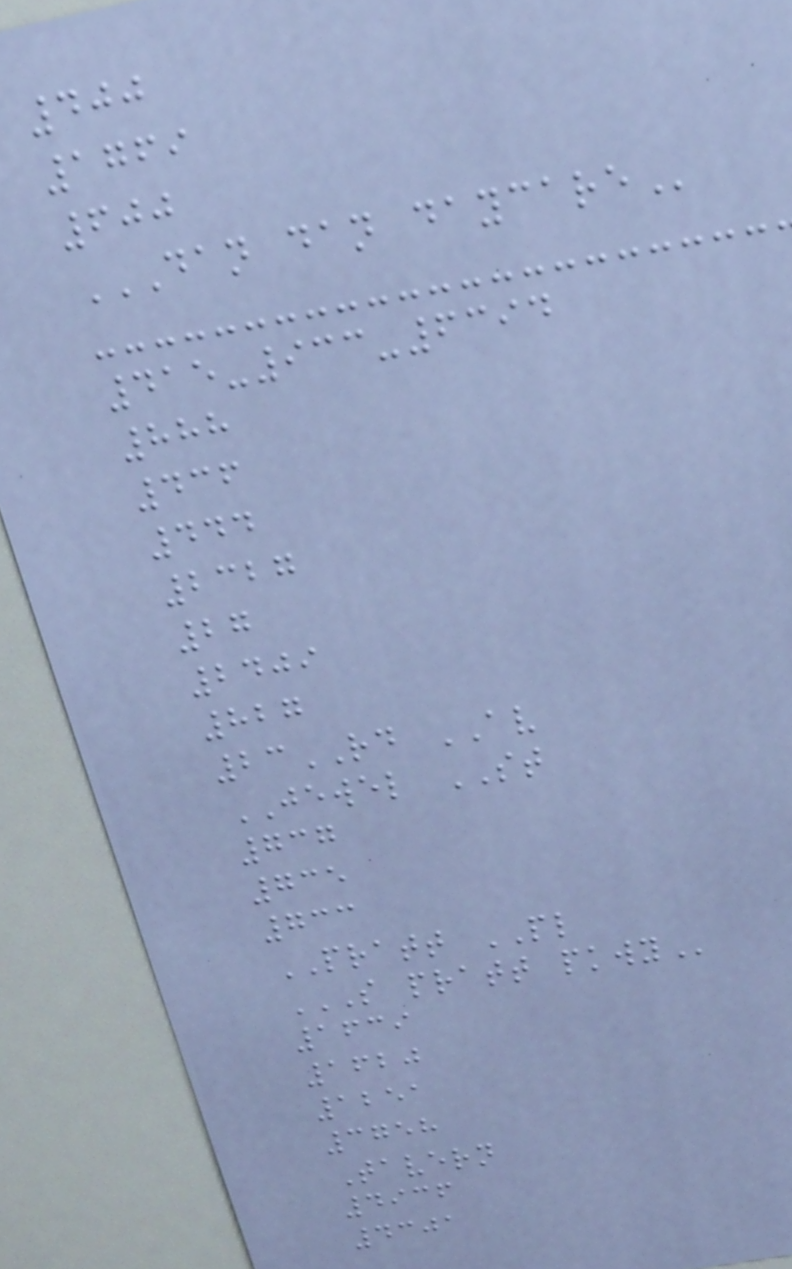400
1769
600
DAN DAN DAYCARE
415-933-6394
888
436
444
2327
27
2409
827
23RD AV
JEWEL ST
737
735
733
PRATT PL
S PRATT PKWY
1639
1620
1251
3758
Tavern
4936
4301
